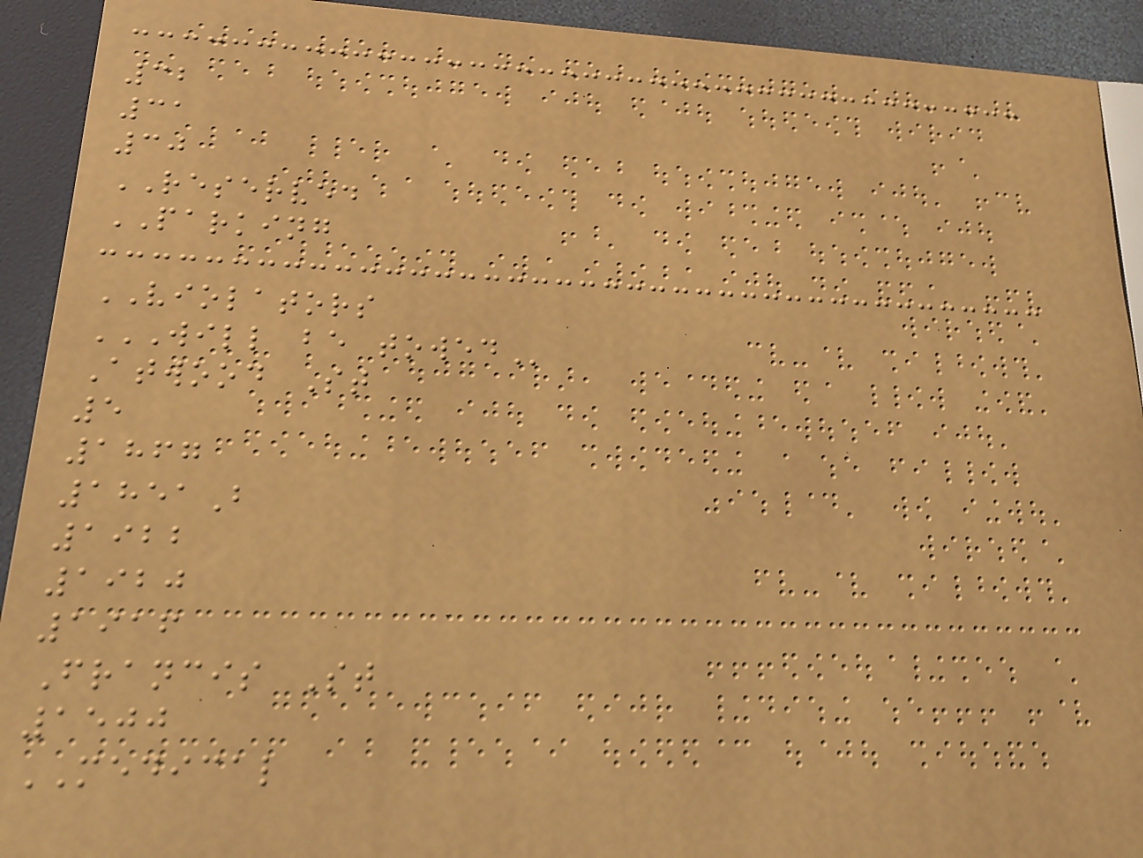32
31
30
RESERVED
PARKING
VIOLATORS
WILL BE TOWED
Atwood St
5
1867
1851B
1922
1920
1916
Francis St
1500
MEDICAL
